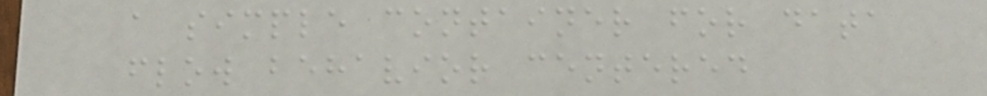a simple container for data
flow behavior centered
